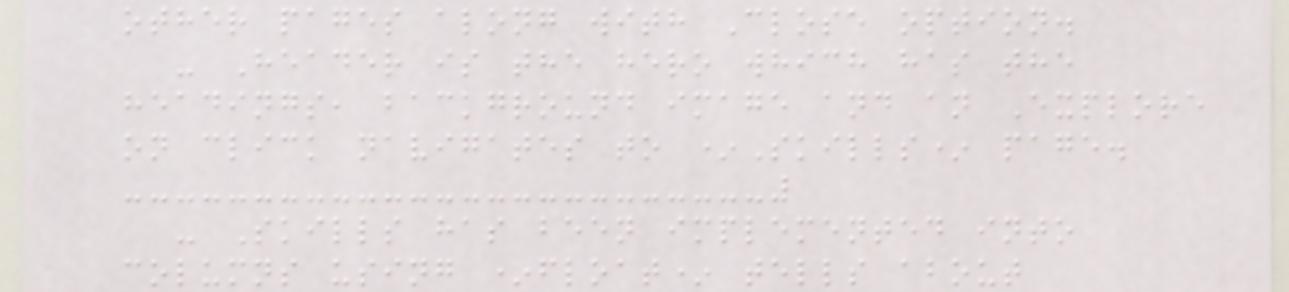other pages along with Close option.
- Header is the hero which has the
headings, background image and an Explore
on click navigates to *Skills* page.
- Skills has been implemented into
columns using *float* tells about
